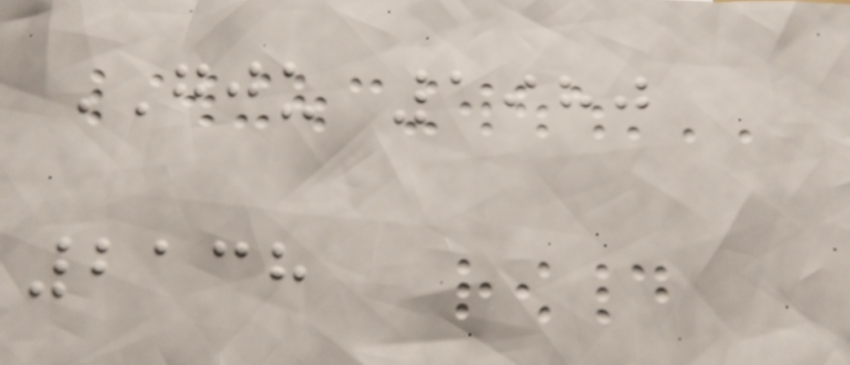GJU 1980
2138
